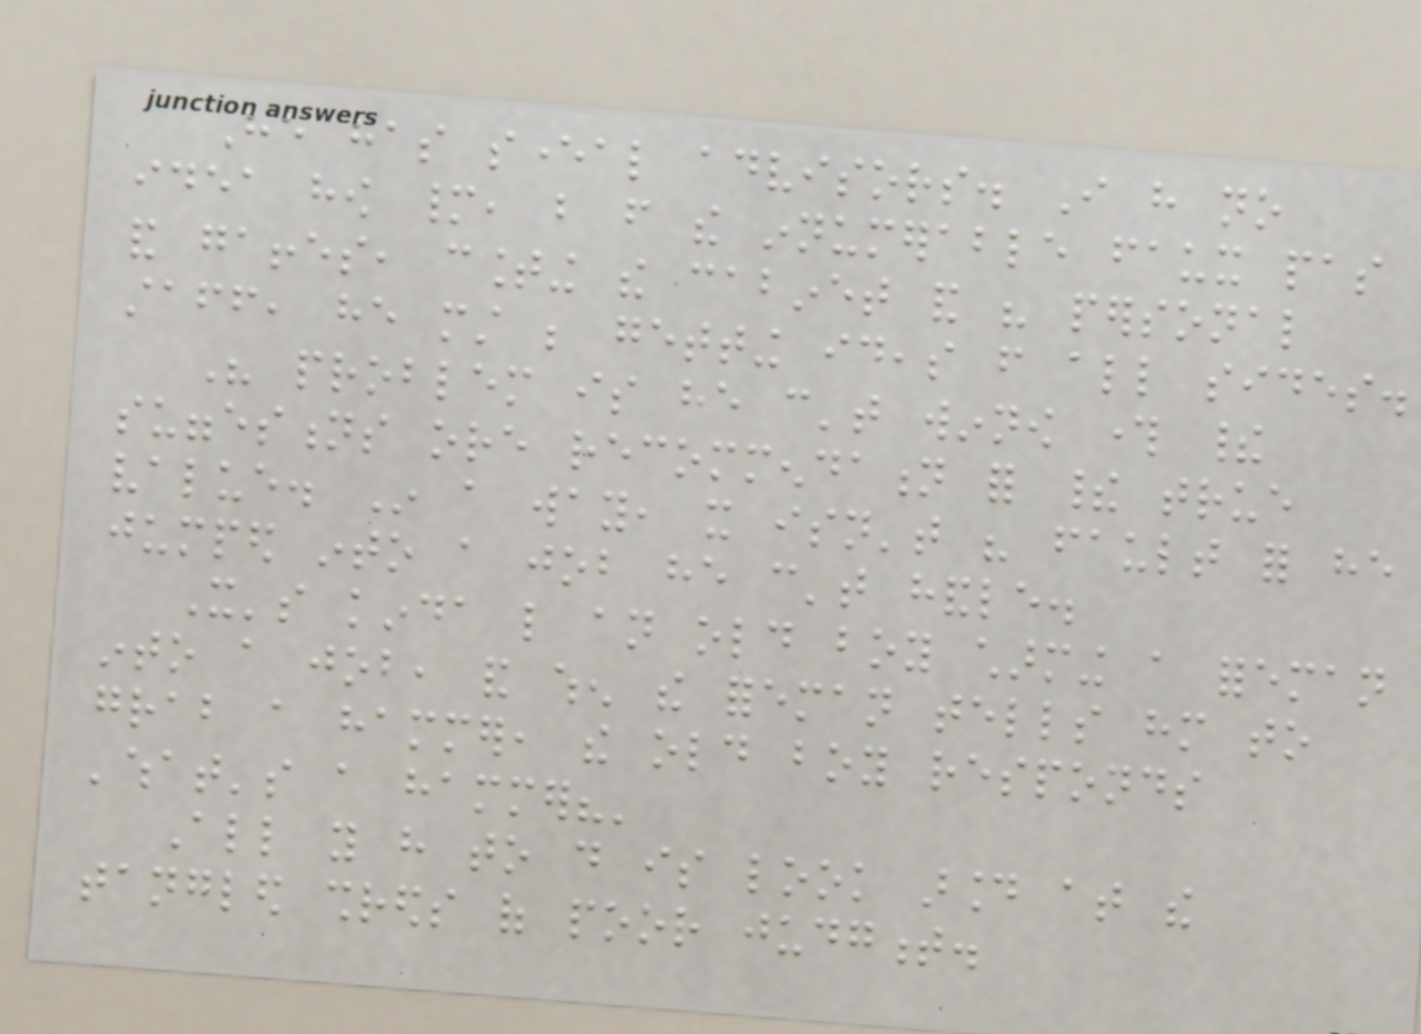He has several advisors. I have no
idea how many, but from the innumerable faux pas
and gaffes, counting the cabinet and his personal
staff, he must be getting ideas from all sides.
His problem is he can't winnow through their
suggestions ore recommendation for their true
value. In a way, it isn't his fault for he
jumped into a job he can't handle.
It's kinda like an old boy charming a foreman
into a job, and when the foreman tells him to
grab a hammer, the old boy responds
'what's a hammer?'
All you have to do is look around at the
tangled shreds of poor judgment.
